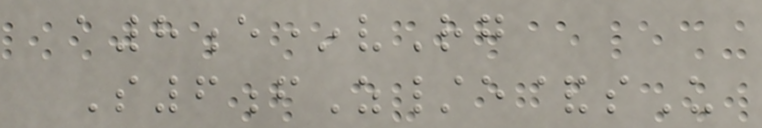a8e*vRg
S6fZ/e&sU
